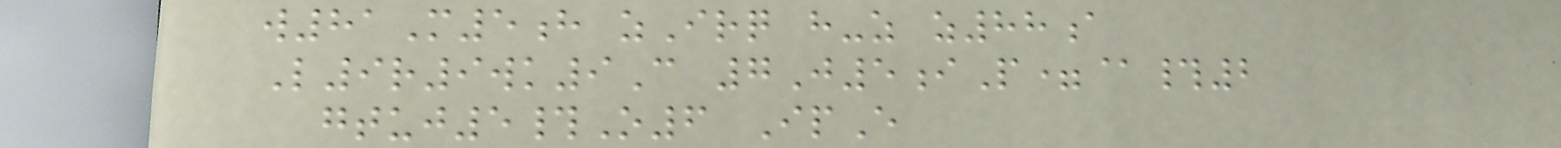w81M5h zIrq h-z z88a
L9r9wk9C 7J5iP=@#2
gtuj5#O6 IpE
